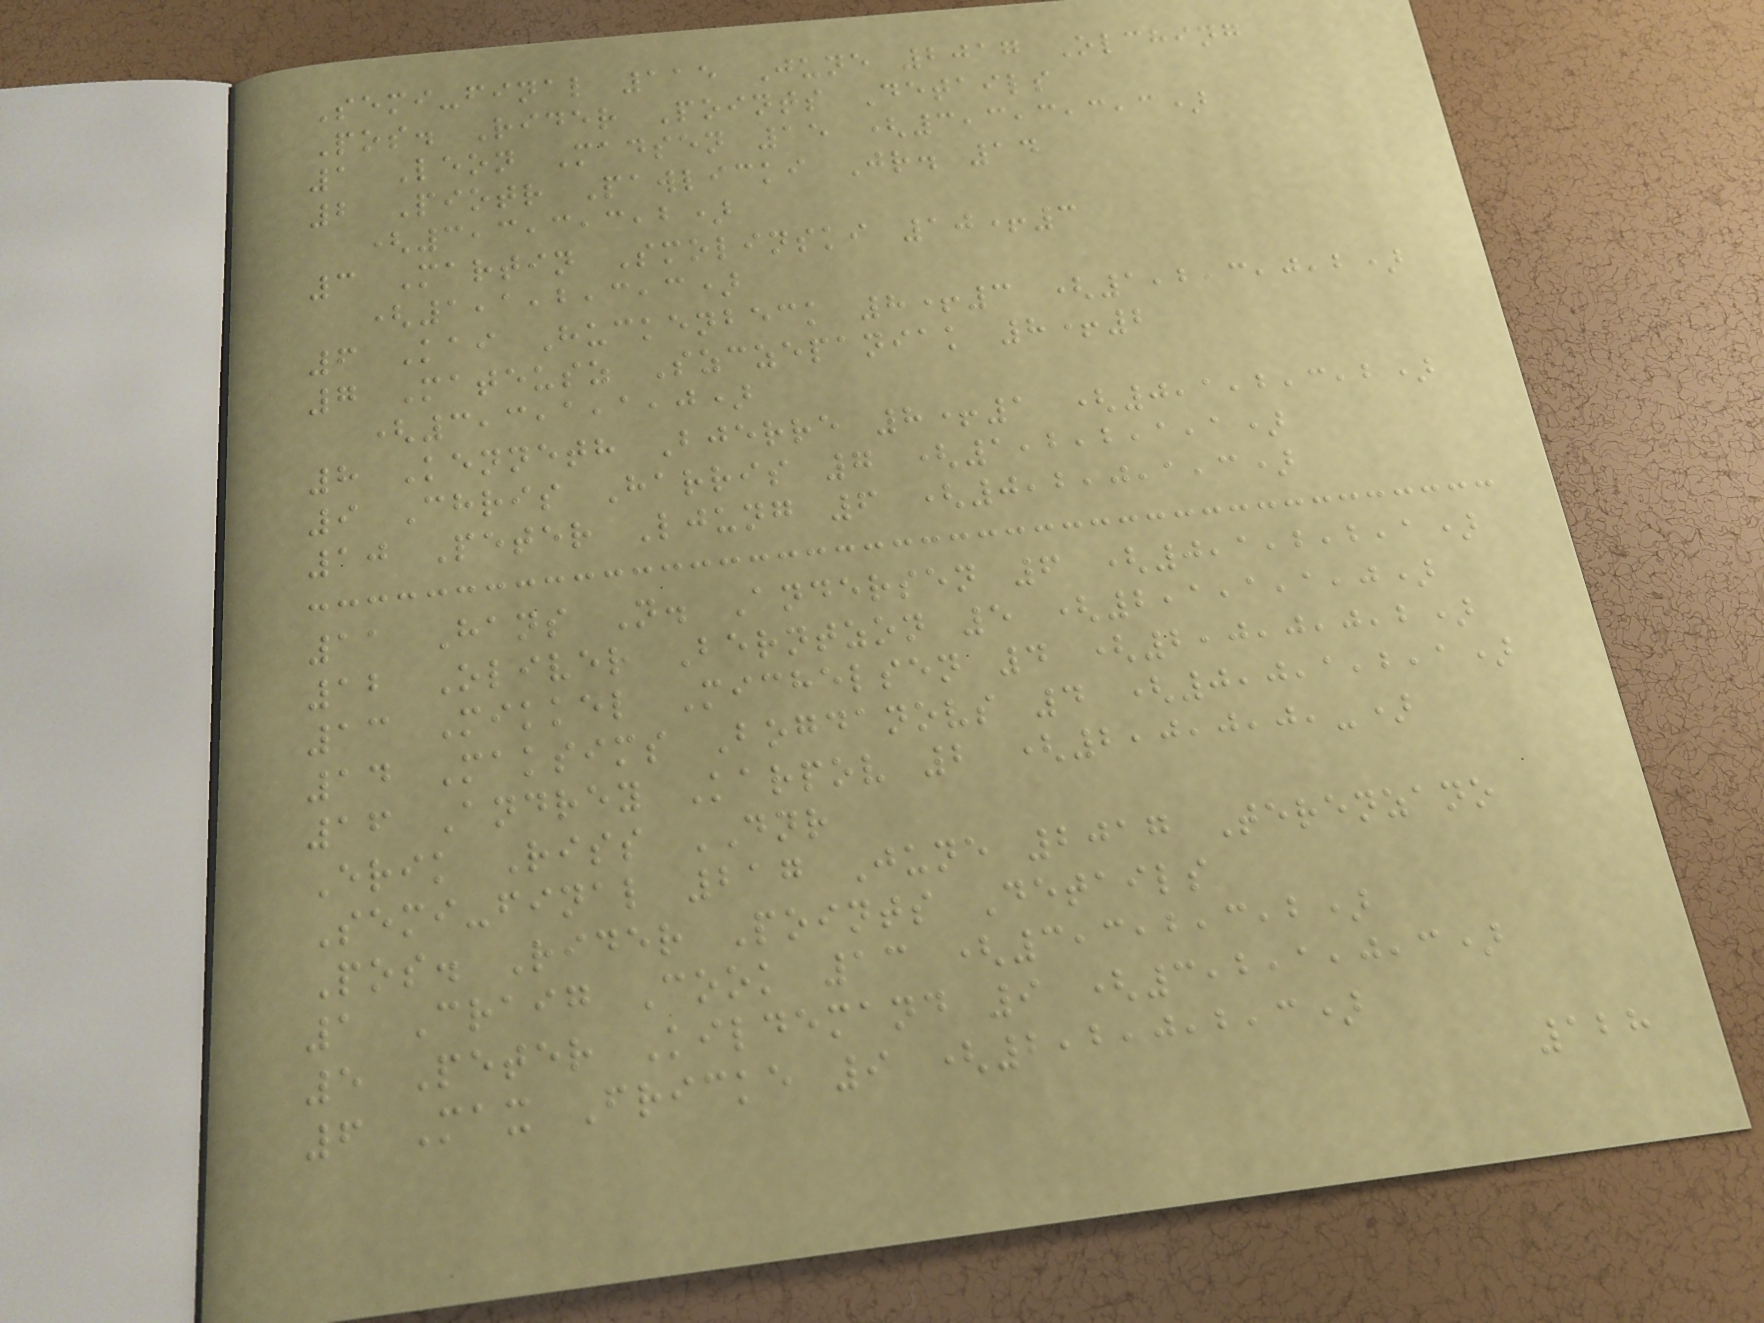Semi-final 115 June 2017 Olching
Pos. Rider Points Details
1 Leon Madsen 15 (3,3,3,3,3)
2 Piotr Pawlicki Jr. 14
(3,3,3,3,2)
3 Martin Smolinski 10+3
(1,1,2,3,3)
6 Kai Huckenbeck 8+3 (1,2,3,0,2)
7 Mateusz Szczepaniak 8+2
(3,3,1,1,0)
8 Kenneth Bjerre 8+1 (0,1,2,3,2)
9 Chris Harris 7 (1,2,2,1,1)
10 Peter Ljung 6 (0,2,0,1,3)
11 Hans N. Andersen 6 (0,1,2,2,1)
12 Oliver Berntzon 5 (2,1,1,1,0)
13 Mikkel Michelsen 4 (2,0,0,0,2)
14 Maksims Bogdanovs 4 (0,0,1,2,1)
16 Andrey Karpov 2 (2,0,0,0,-)
Erik Riss DNR
Semi-final 217 June 2017 Terenzano
Pos. Rider Points Details
1 Craig Cook 13 (3,3,2,3,2)
5 Peter Kildemand 9 (3,2,1,0,3)
6 Max Fricke 9 (2,2,0,2,3)
128
